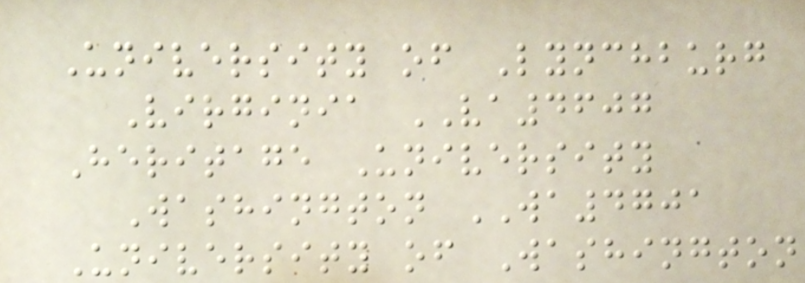University of Lynchburg
Virginia VA4607
Heritage University
Washington WA4701
University of Washington
